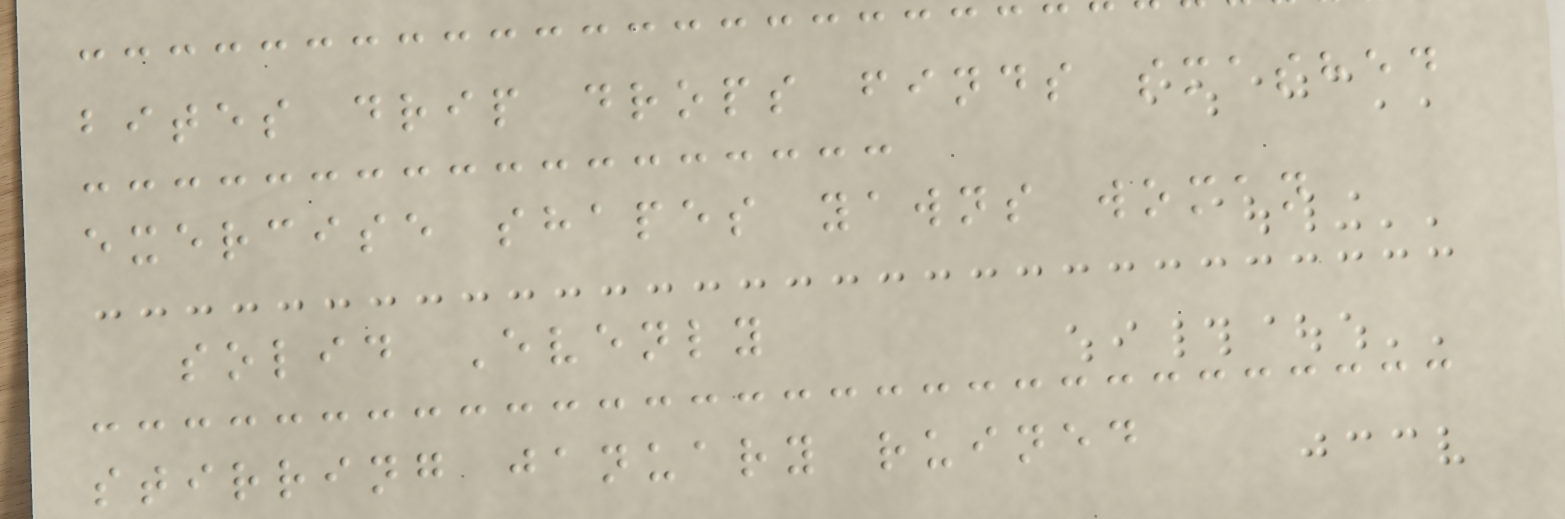bites drip drops finds smashed
exercise shapes yawns woman
solid Evenly
stirring january ruined
